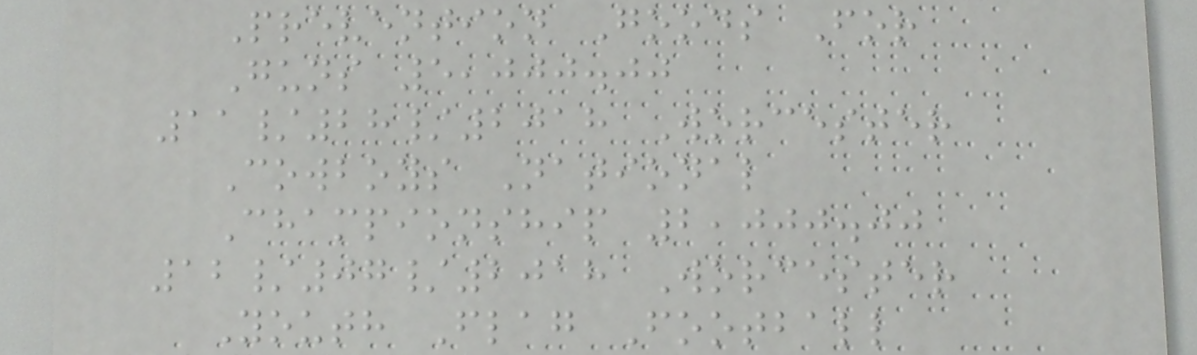Prevention Goods For
Guns 5,000.00
11/28/2018 Worcester
Cowboys National
Championship 2,000.00
12/07/2018 Worcester
Youth Flag Football
